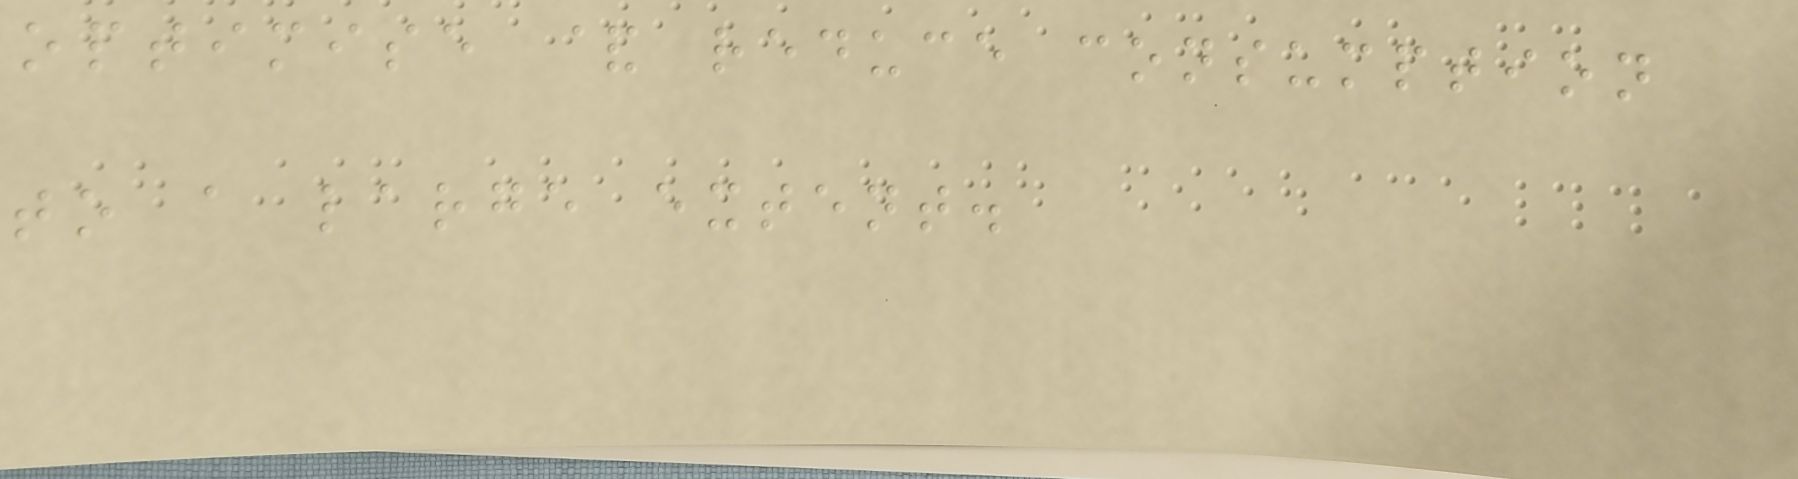optimise & reduce consumption
to a large extent.
